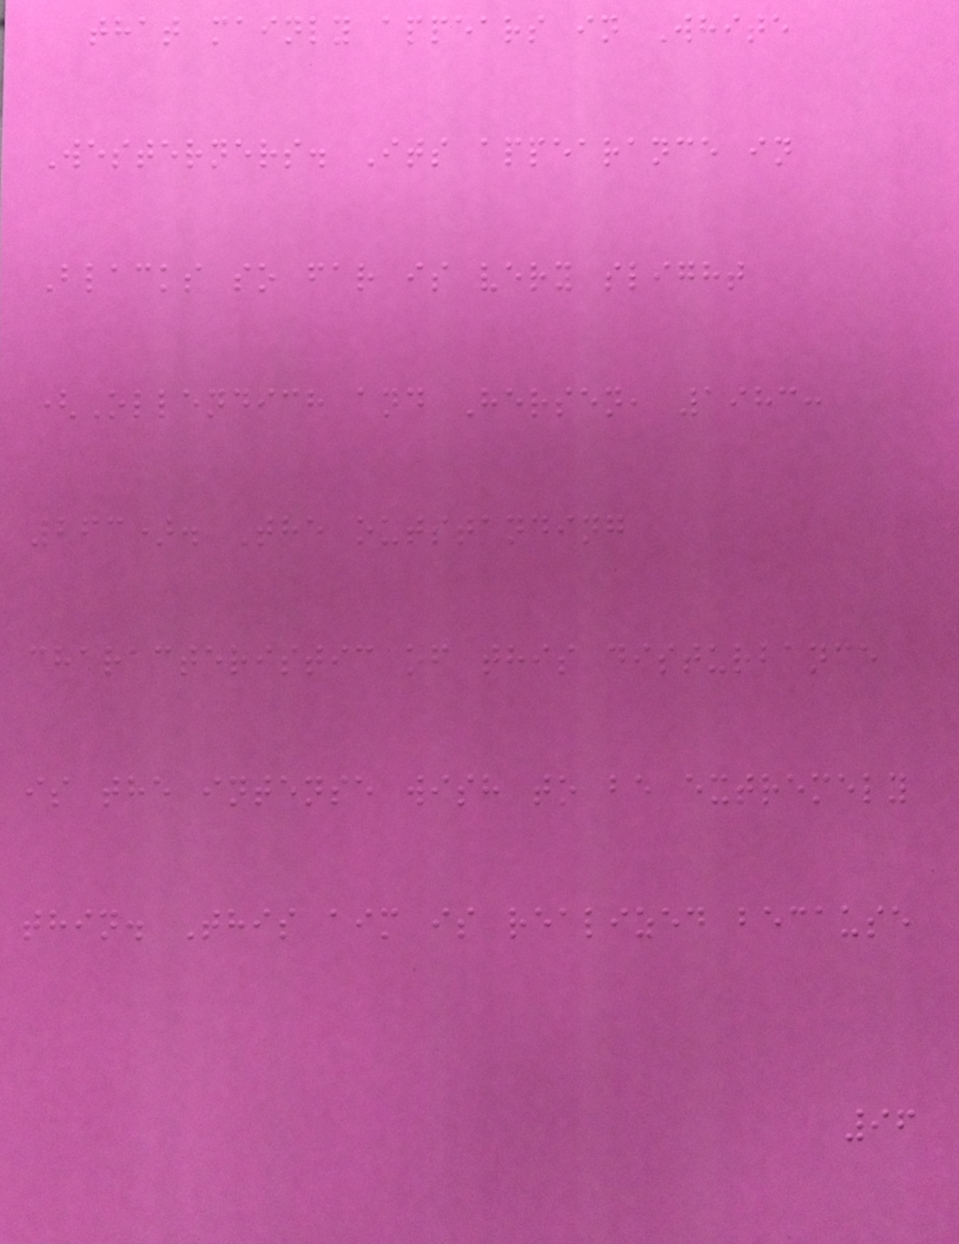that mainly appears in White
Westerners. Its appearance in
Blacks so far is very slight
(Ollendich and Hersen, 1983:
263). The outstanding
characteristic of this disturbance
is the intense wish to be extremely
thin. This aim is realized because
96
